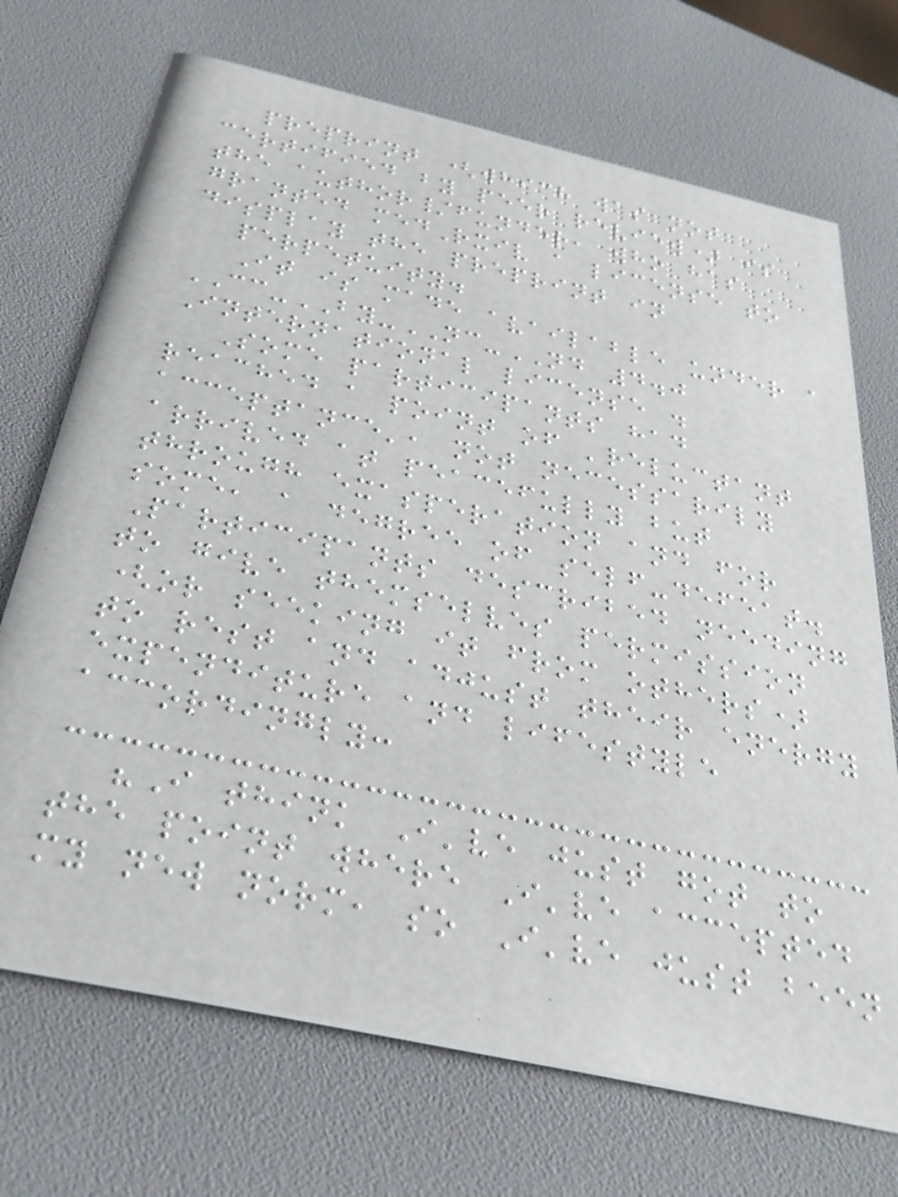preprint (which was not
certified by peer review) is
the author/funder, who has
granted medRxiv a license to
display the preprint in
perpetuity.
It is made available under a
CC-BY-NC-ND 4.0
International license .
Some participants had
reached a point of 'reluctant
acceptance', not necessarily
arrived at peacefully but
through exasperation and for
some, a degree of self-defeat.
Participants described needing
to give themselves permission
(or seeking it from others)
to rest and adjust their energy
expenditure and lifestyle
accordingly:
"I think I've just got to
the point where I've accepted
my new norm, so I've just been
